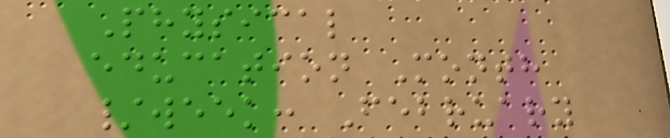Physical
education Month
/week: February
